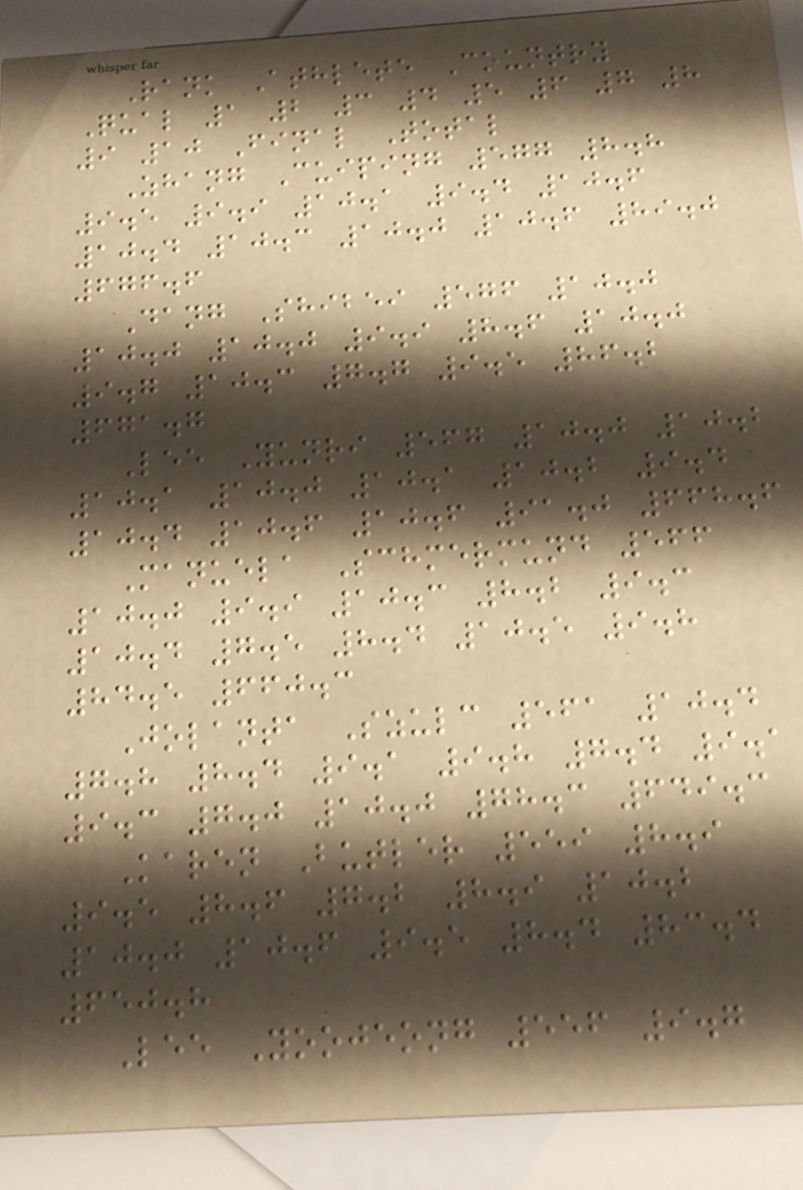Rank Athlete Country
Qual 1 2 3 4 5 6 7 8
9 10 Final Total
Zhang Cuiping 577 8.8
9.5 9.9 10.1 9.4 10.6
10.4 10.3 10.0 10.6 89.0
676.6
Dang Shibei 576 10.0
10.0 10.0 9.9 8.6 10.0
9.7 10.3 7.7 9.5 86.2
671.7
Lee Yunri 567 10.0 10.2
10.1 10.0 10.1 10.2 9.4
10.4 10.6 10.6 91.0 668.6
Manuela Schmermund 566
10.0 9.9 10.3 8.2 9.3
10.4 7.5 8.4 10.5 9.8
84.5 660.3
Jolanta Szulc 561 10.4
7.8 8.4 9.1 9.8 7.4 9.1
9.3 7.0 10.0 78.3 649.3
Karen Butler 559 8.9
9.5 8.6 7.2 8.9 10.2
10.0 10.6 9.5 8.4 83.4
650.8
Lee Yoojeong 556 9.7
